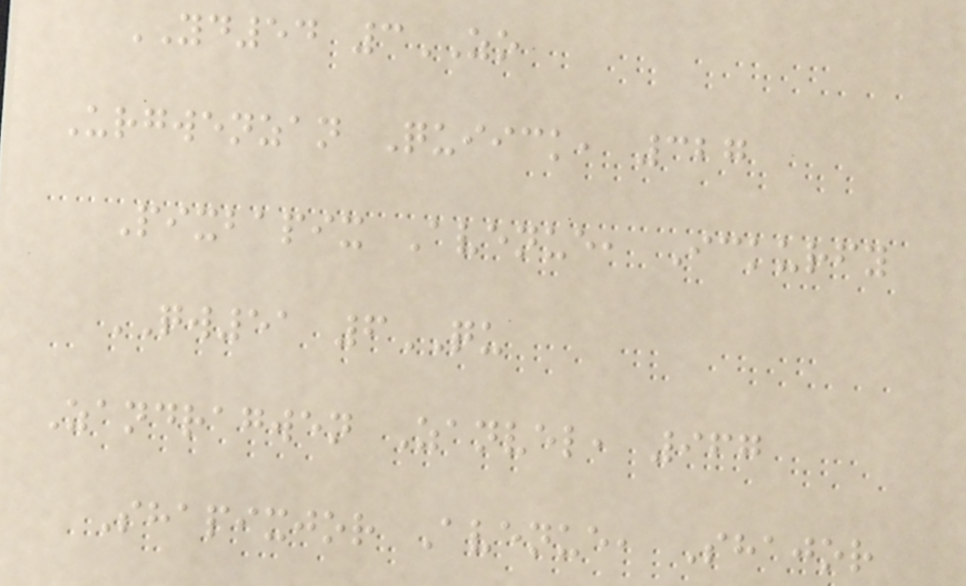YD54 3ZO
Urgwenzan Quiick, 327
Pixbapix Avenue, Ickurfy
QW51 6QU
Zandragwen Zanvel, 967
Shapixjor Avenue, Shajor
